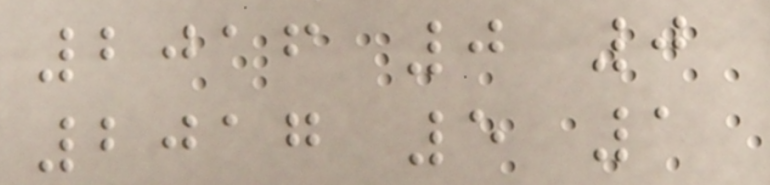2016 0 0
2017 5 1
